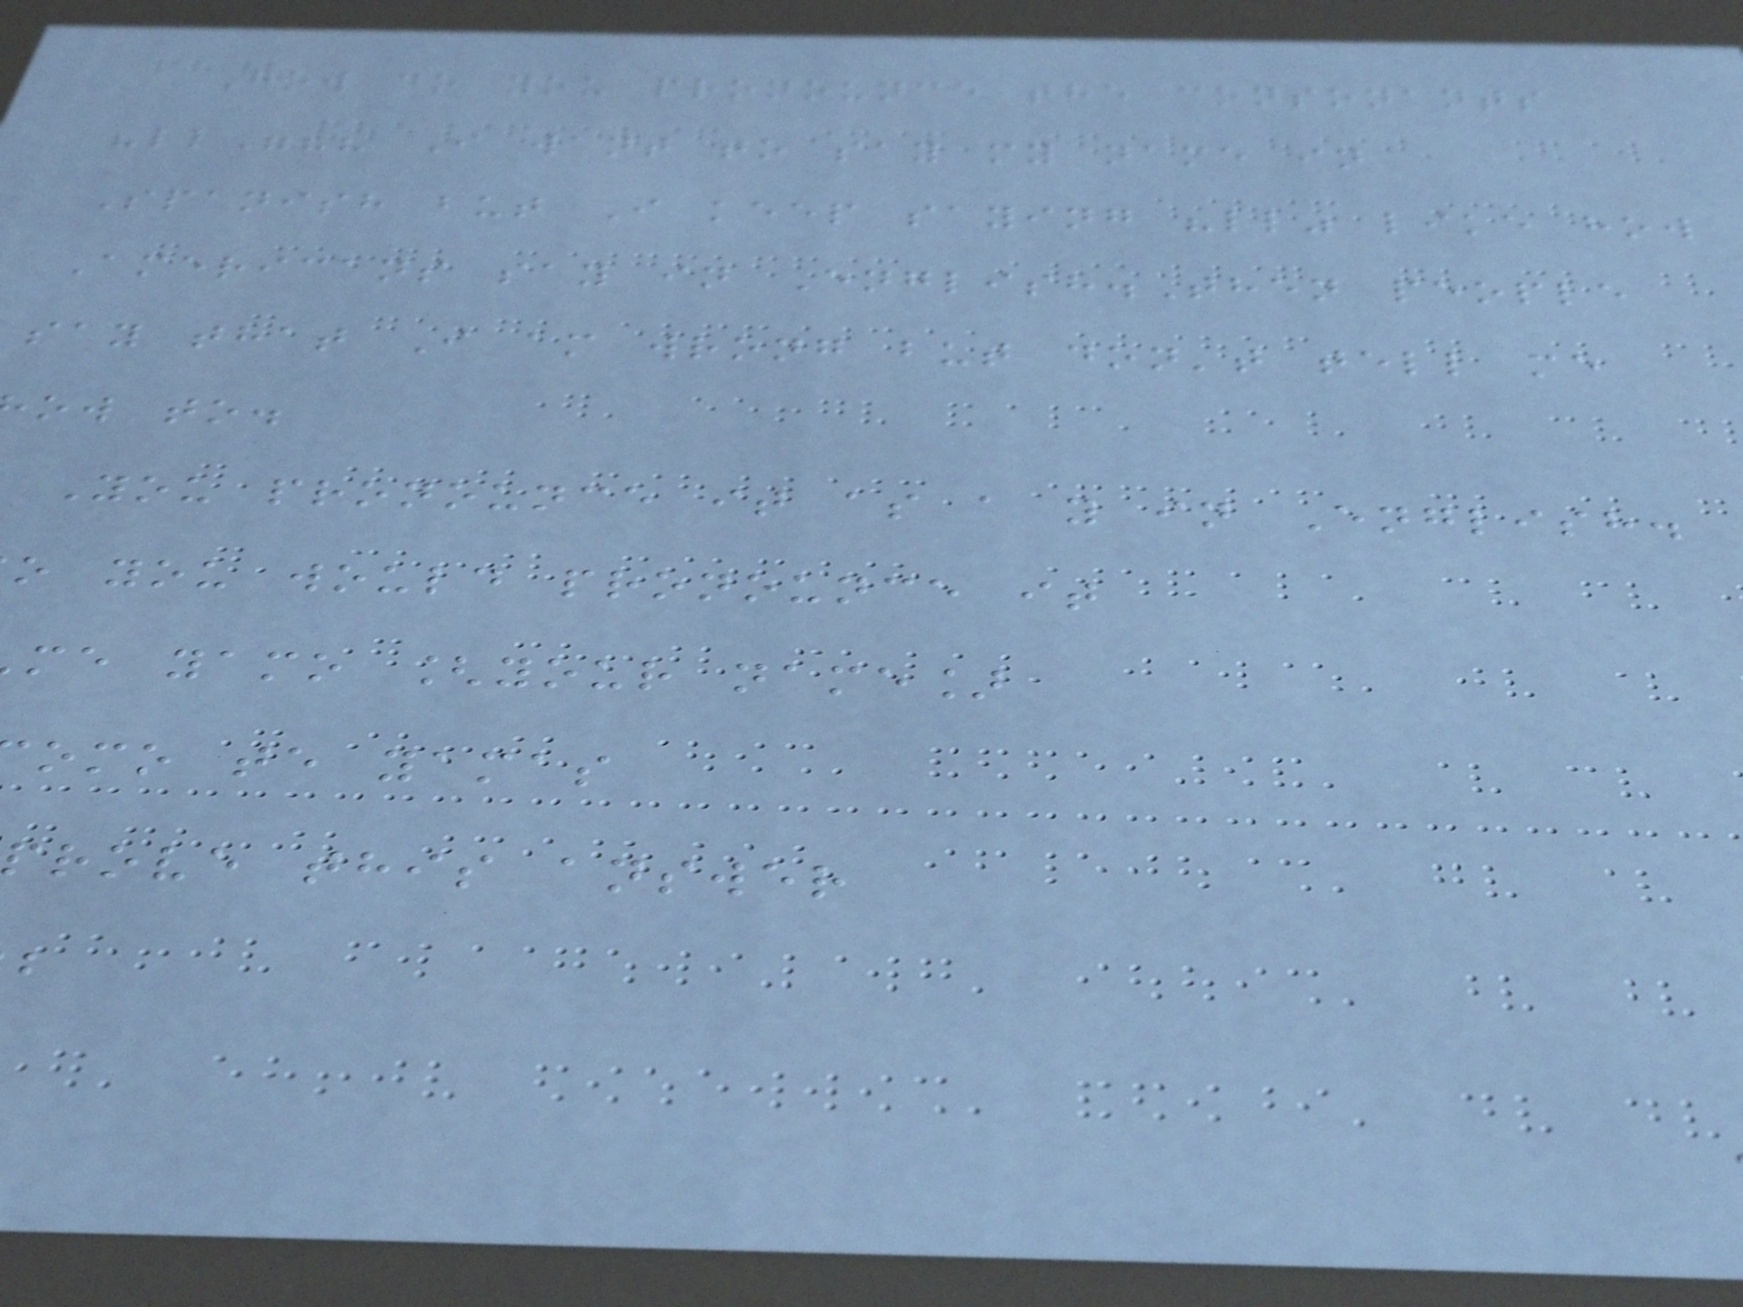How do you pronounce the consonants
"ll"?? I want to say my name in
Spanish but I keep saying "ll" like how
Americans say in English.Then people
say that I am wrong but don't tell me
ow to.
You pronounce it as a y in English.
o you would pronounce it
me yamo [your name]
omo te yamas
rove this answer
